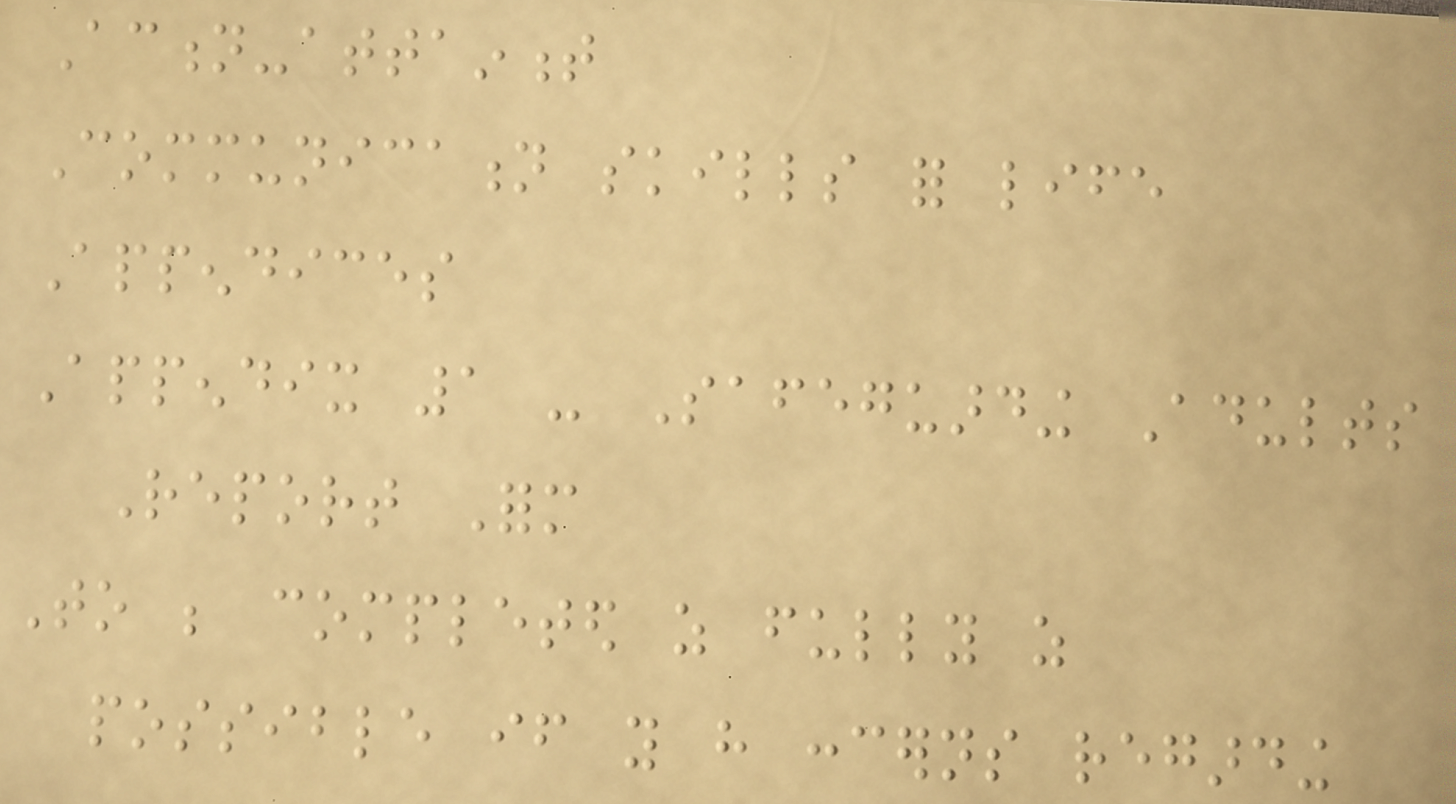Action-attainment
Communication skills for life
Appendices
Appendix 1 - Safeguarding Adults
Report Form
To be completed as fully as
possible if you have concerns regarding
